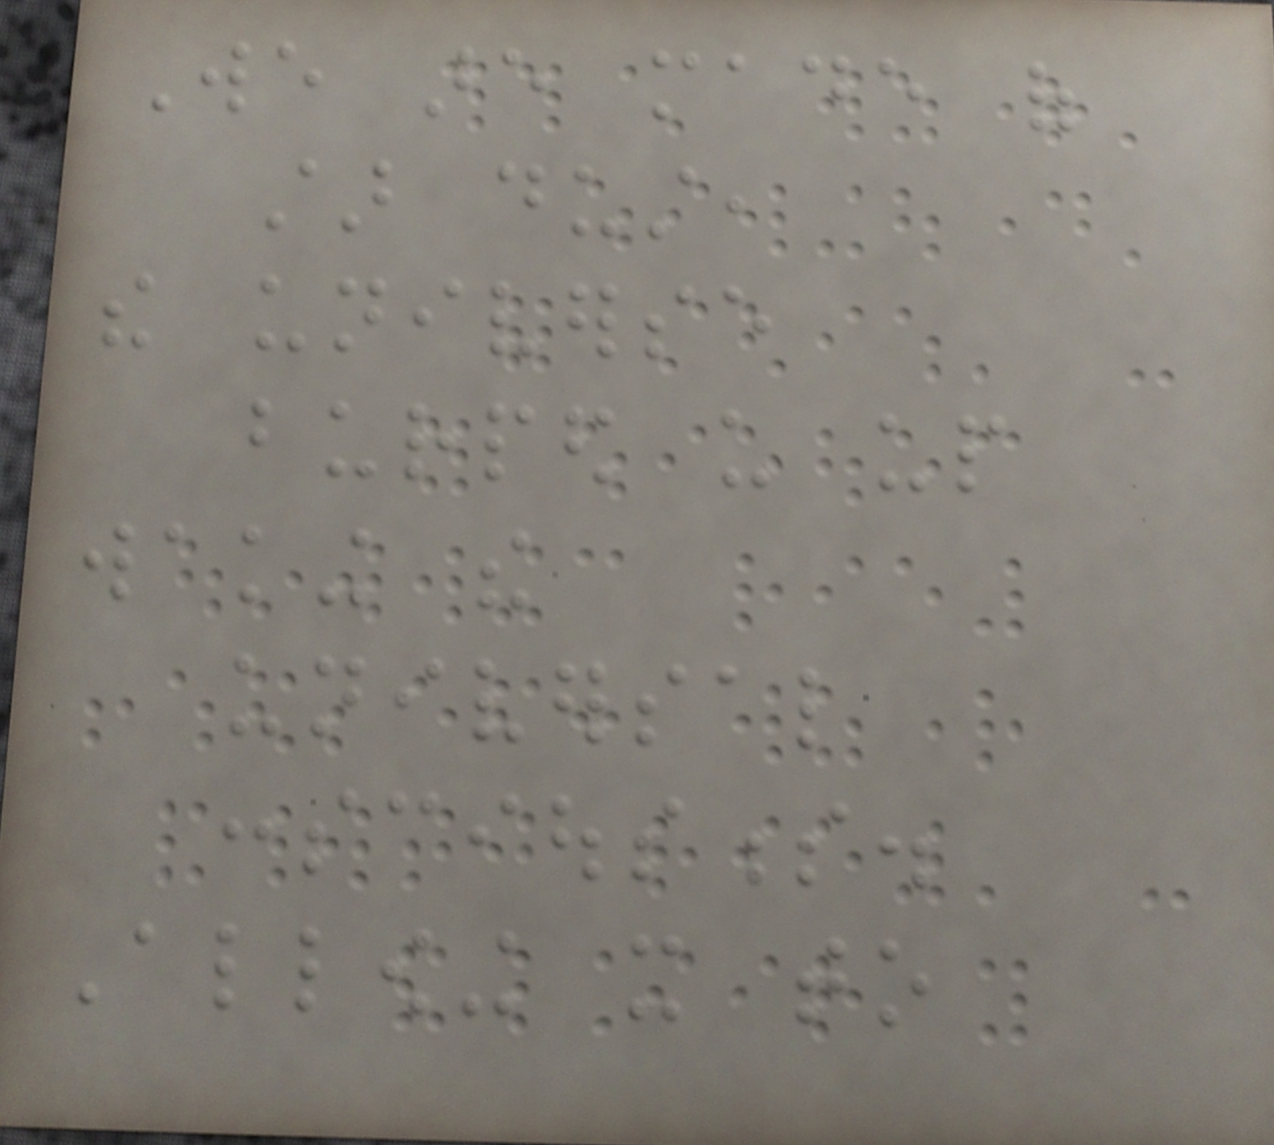We are made of
star dust,
the universe
burped us up
waking the
universal
consciousness.
Allowing it to
